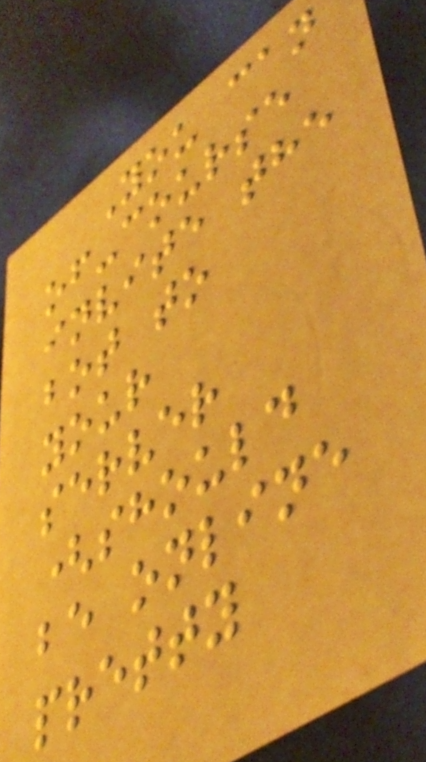You can
of-course
invite the
bot to
your
server
(should
be online
pretty
